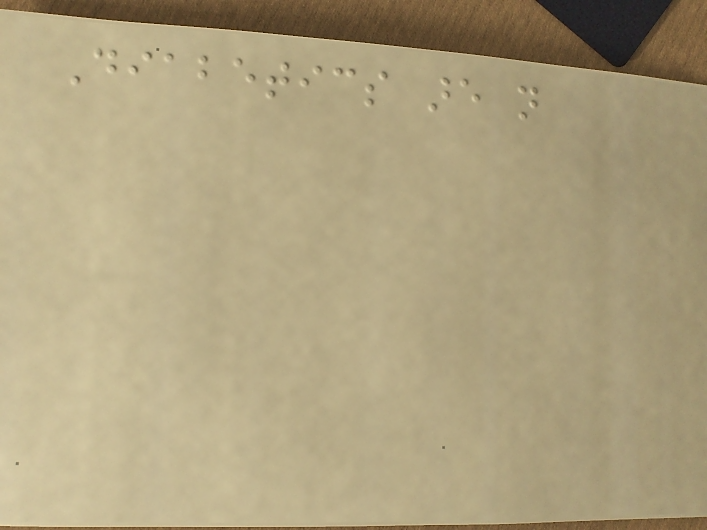Diabetics are not
